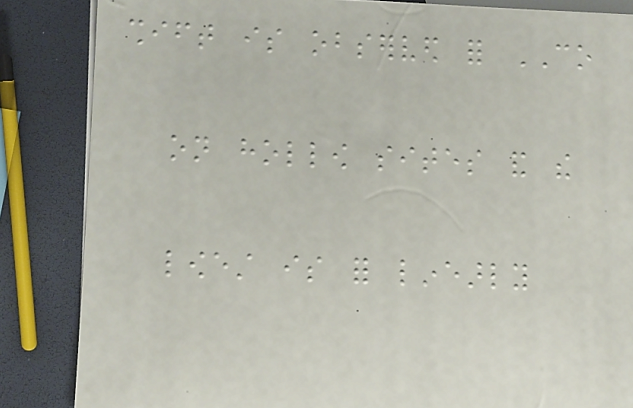shift is observed for CO
on hollow sites and the
lowest is for linearly
